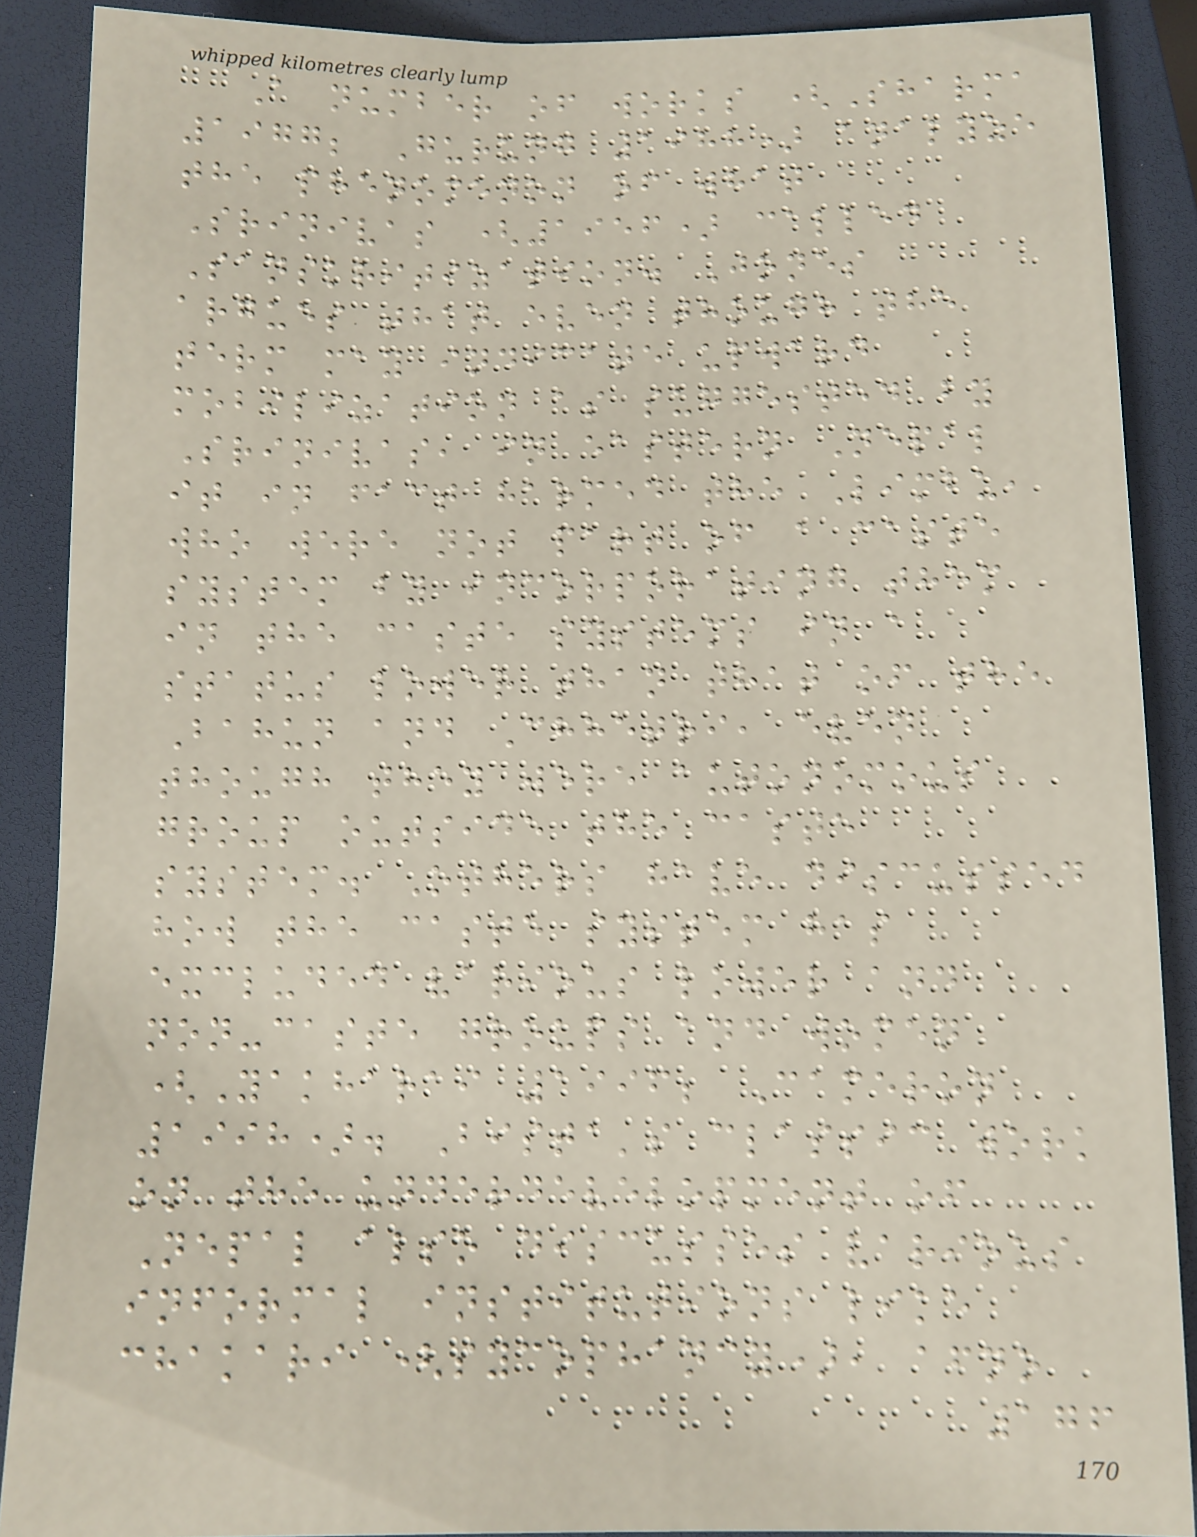A number of works (Sharma
1977; Gurung 1988) analyze
the phenomenon of what
Srinivas (1956) called
Sanskritization. Jones
argues that even though the
term may indicate upward
mobilization as suggested by
Srinivas, in eastern Nepal
it in fact harmed the Limbu,
who were not part of a caste
system by incorporating them
in the caste systems in a
status lower than that of the
Bahun and Chhetri, even
though they were autonomous
group outside the caste
system. Others have discussed
how the caste system has
excluded various lower and
non-caste groups and women
(Yakharai 1996; Cameron
1998). Bista's classic work
on the underdevelopment of
Nepal also discusses various
informal institutions like
chakari (sycophancy), afno
176
